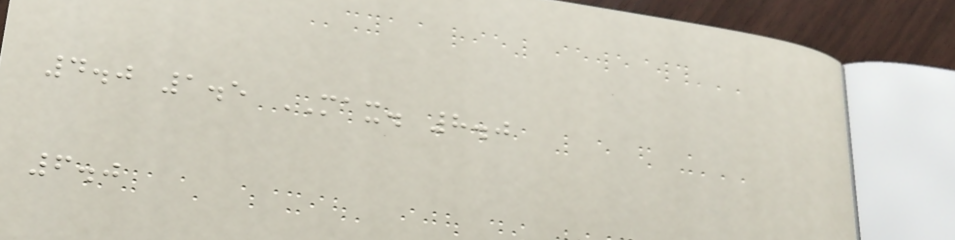4.0 1.5 MAX. 8.0
6.0
